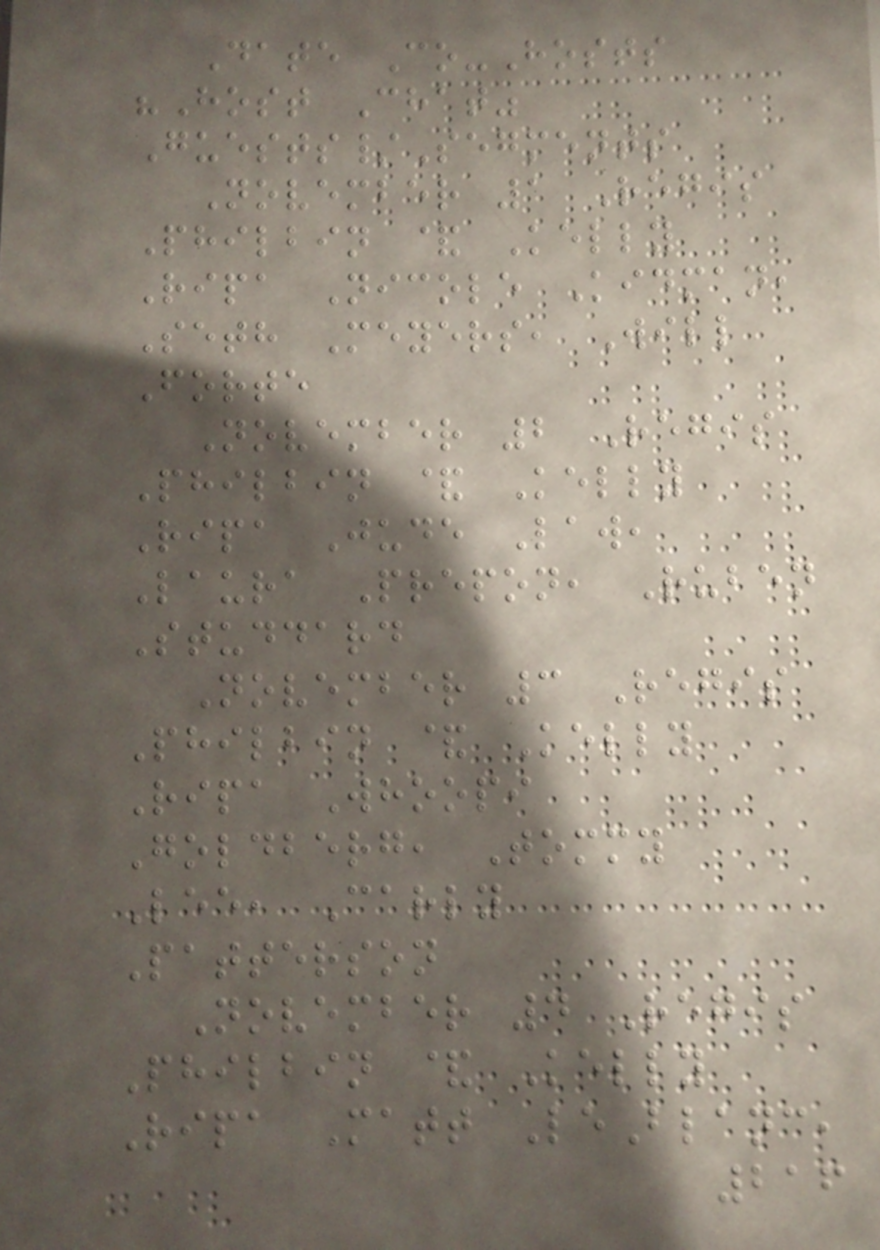Date Co-Hosts
"Host Chat"
Guests/Segments
November 1 Regis
Philbin & Kelly
Ripa Nicole Kidman,
Seth Meyers, Will
Forte
November 2 Regis
Philbin & Kelly
Ripa Jude Law,
Laura Prepon, Ruben
Studdard
November 3 Regis
Philbin & Kelly
Ripa Whoopi
Goldberg, Tommy
Lee, Carly
Patterson
November 4 Regis
Philbin & Kelly
Ripa Matt LeBlanc,
216
